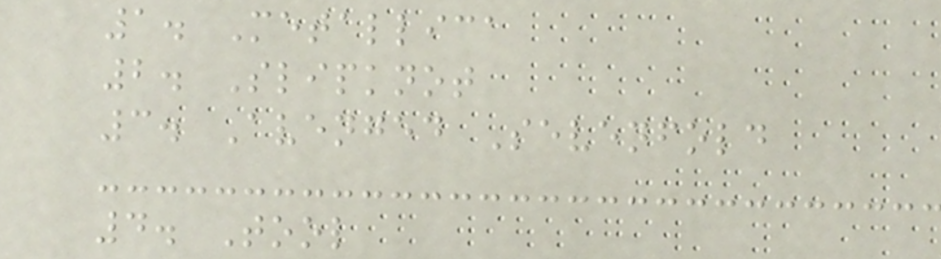1. Metallica
2. Slipknot
3. Avenged Sevenfold
4. Tool
